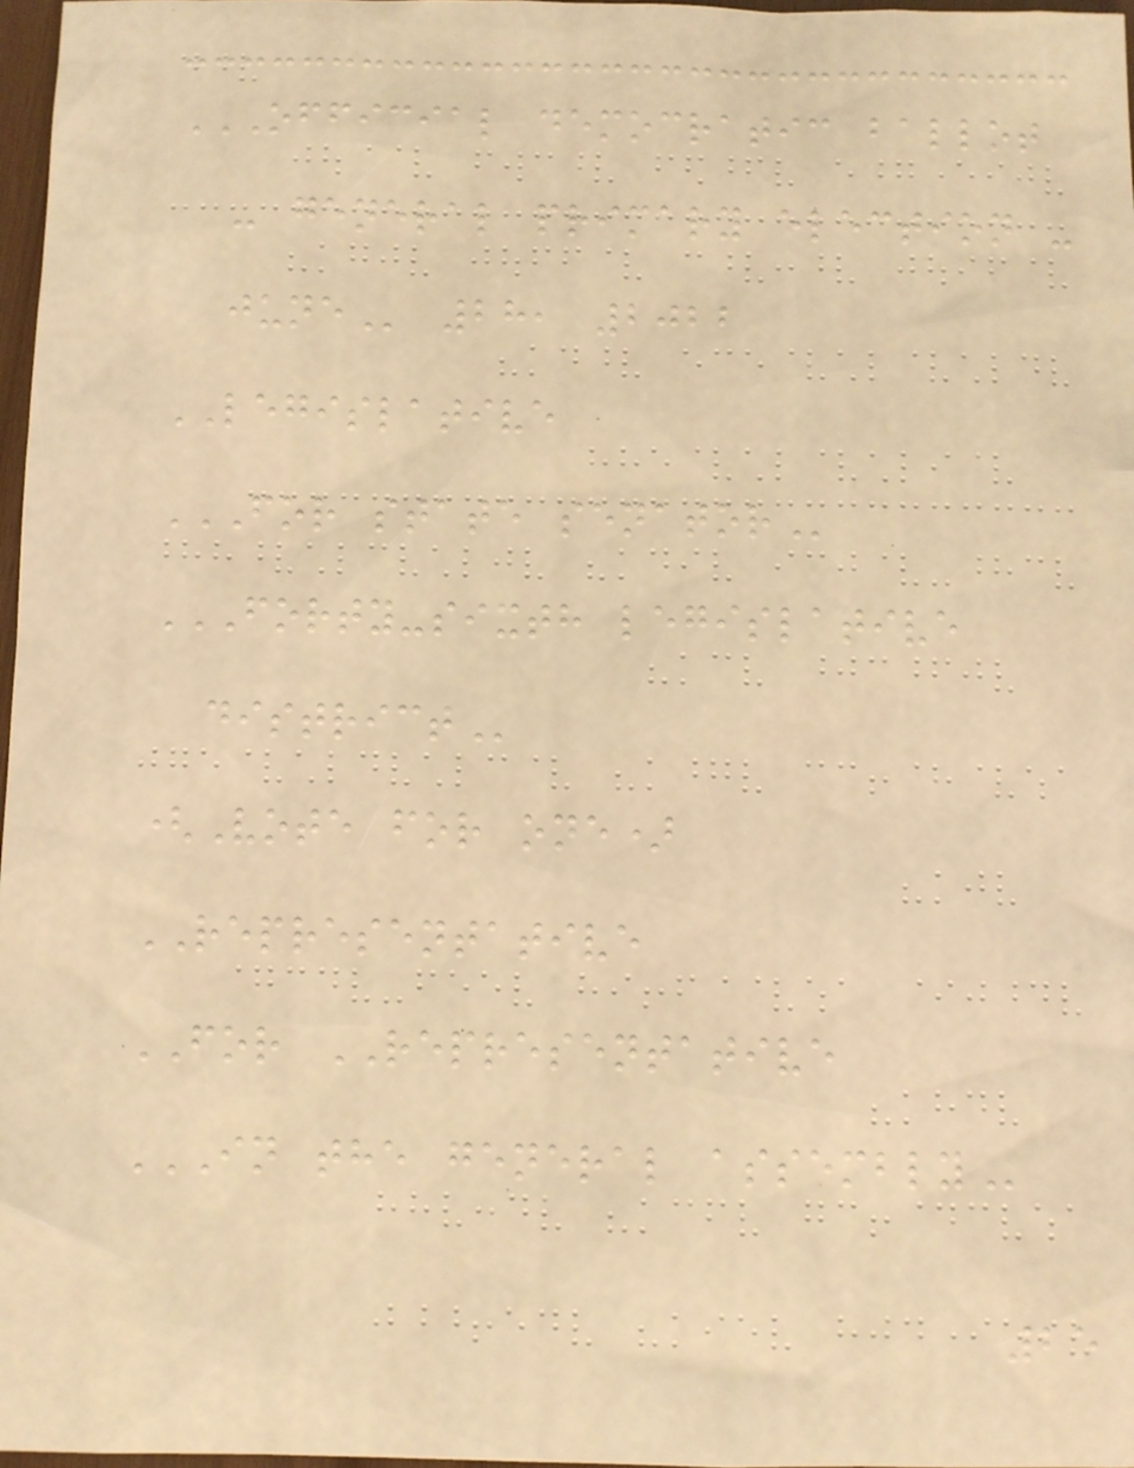OFFICIAL DEMOCRATIC BALLOT
- GENERAL PRIMARY ELECTION -
JUNE 28, 2022
LEGISLATIVE
FOR STATE SENATOR
FORTY-SIXTH LEGISLATIVE
DISTRICT
(Vote for one)
REPRESENTATIVE
FOR REPRESENTATIVE
IN THE GENERAL ASSEMBLY
25
